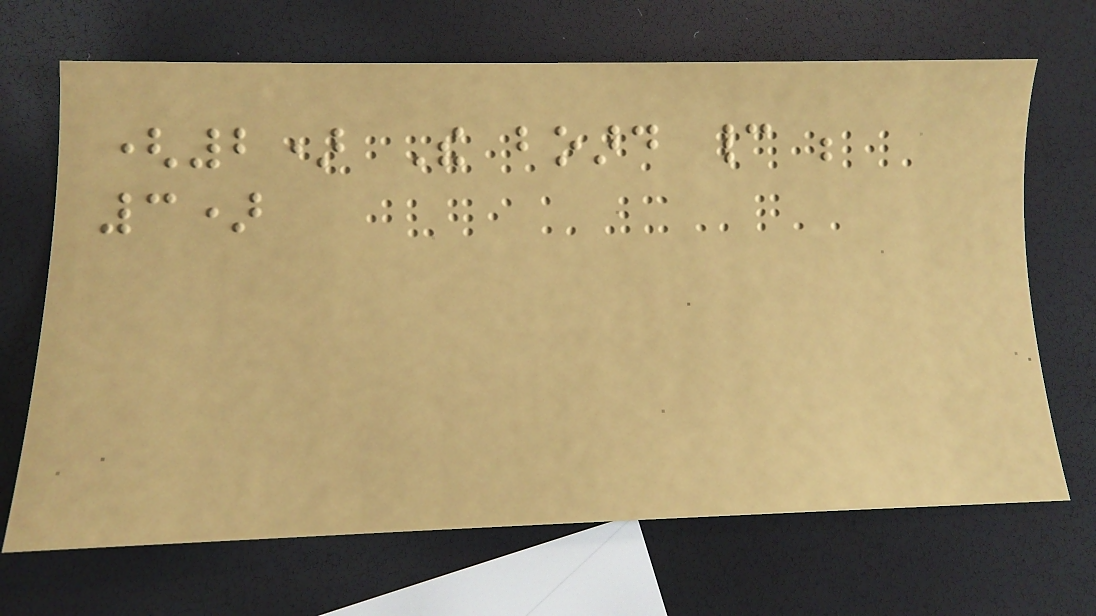(2) The board cannot be
3)
